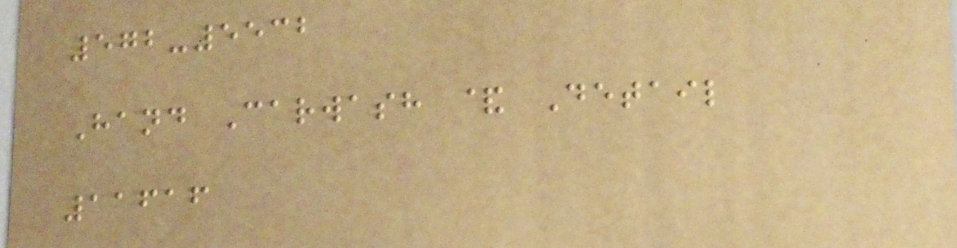572-5532
Hand Carwash & Detail
11616
